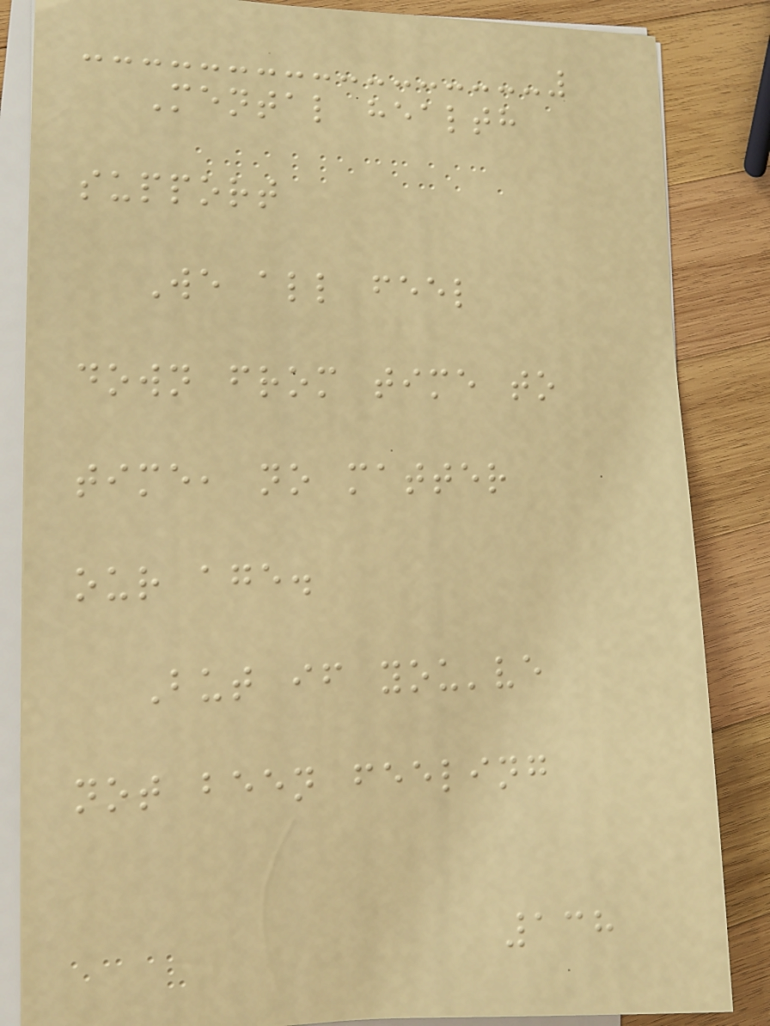Mental health
support
We all feel
down from time to
time, no matter
our age.
But if you've
not been feeling
138
